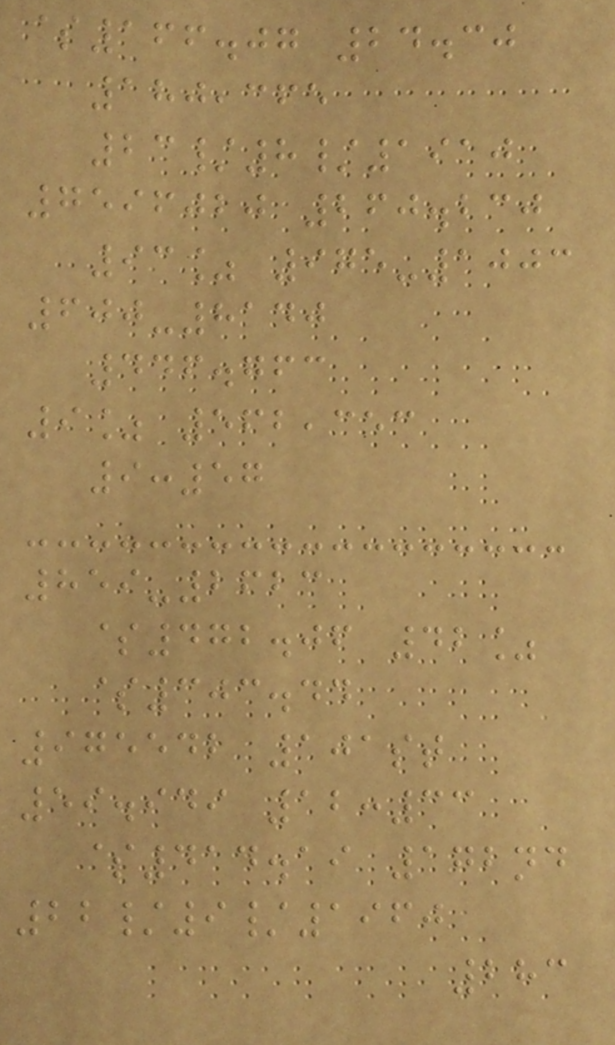$166.07 24.30
180,365
23/8/1910
7596020 260.230
93% 975-1003
600-8140
446.763
9% 562,353
9:57
859-2623
$472.06 42%
$303.44
975542 101st
59.949 12:33
$414.19 172nd
22/9/1960
283
